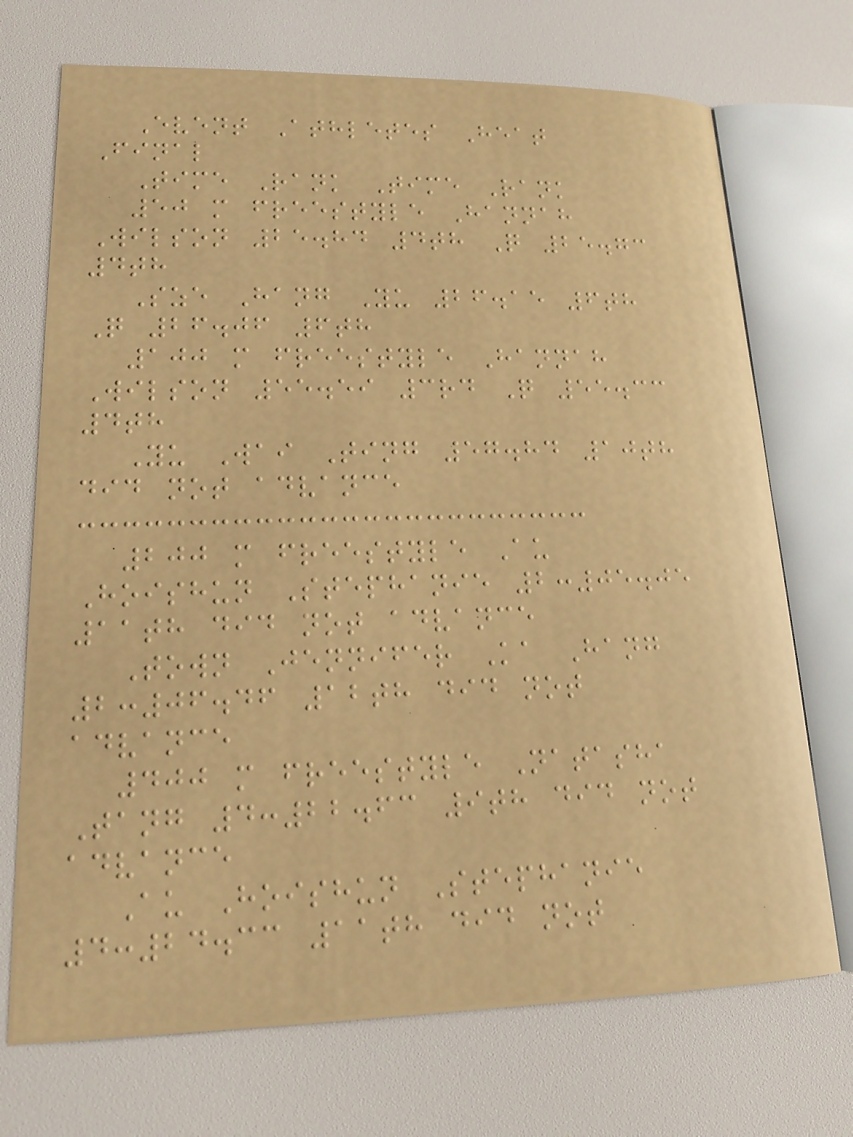Event Athletes Heat
Final
Time Rank Time Rank
50 m freestyle Hannah
Wilson 25.84 4th Q 25.73
4th
Sze Hang Yu 26.15 6th
Q 26.06 6th
100 m freestyle Hannah
Wilson 55.59 3rd Q 55.33
4th
Yu Wai Ting 57.84 10th
did not advance
200 m freestyle Au
Hoishun Stephanie 2:05.05
11th did not advance
Town Jennifer Ka Hang
2:06.46 12th did not
advance
400 m freestyle Natasha
Tang 4:22.63 9th did not
advance
Au Hoishun Stephanie
4:24.33 11th did not
